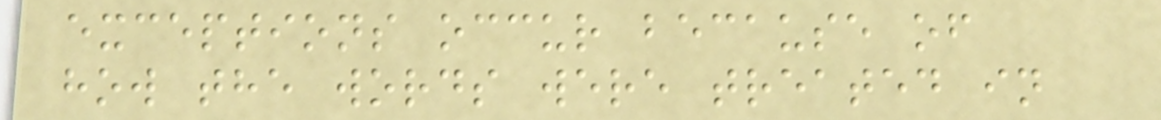exceptions occur because of
how the words were treated in
